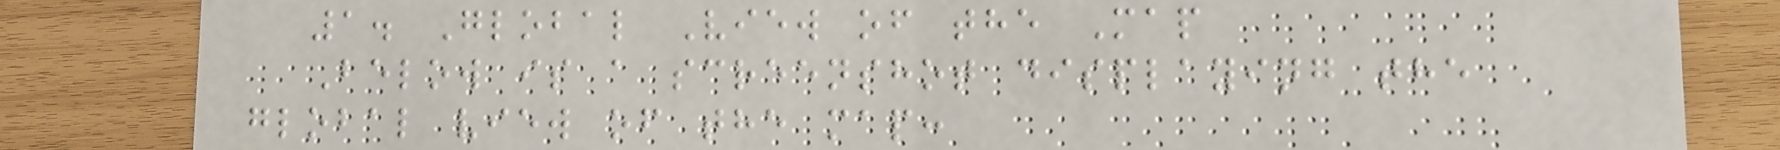1. Global View of the Map
Below is a screenshot displaying the
global view of the map:
